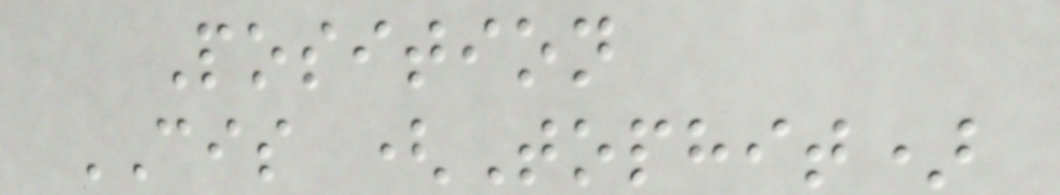Position
CIS (Tophit)
